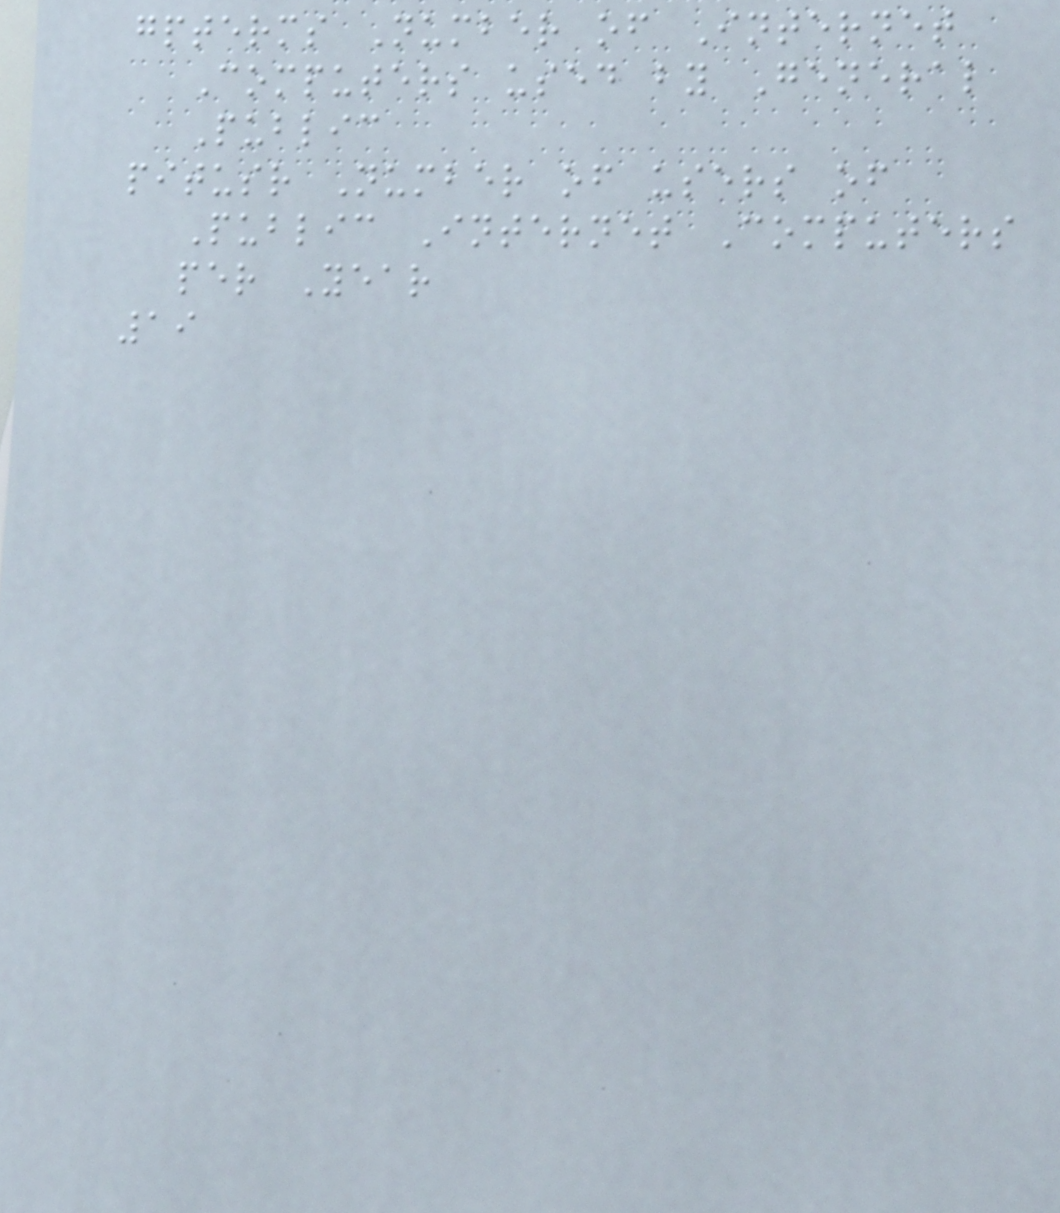gpterms Number of Internet
Computers used by General
Public
pitusr Number of users of
Public Internet Computers
per Year
19
